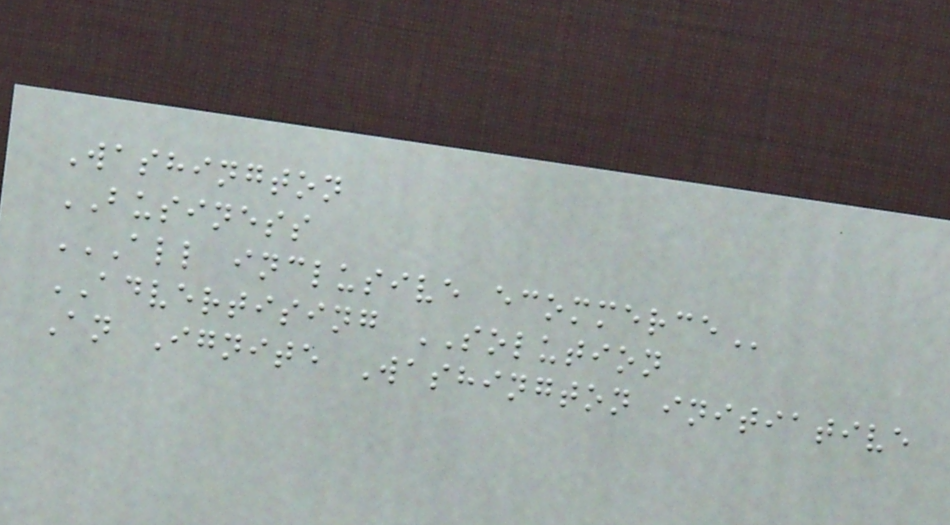Washington
BUSINESS
ALL INCLUSIVE ECOMMERCE
ADVERTISING SOLUTION
An Ignite Washington initiative
